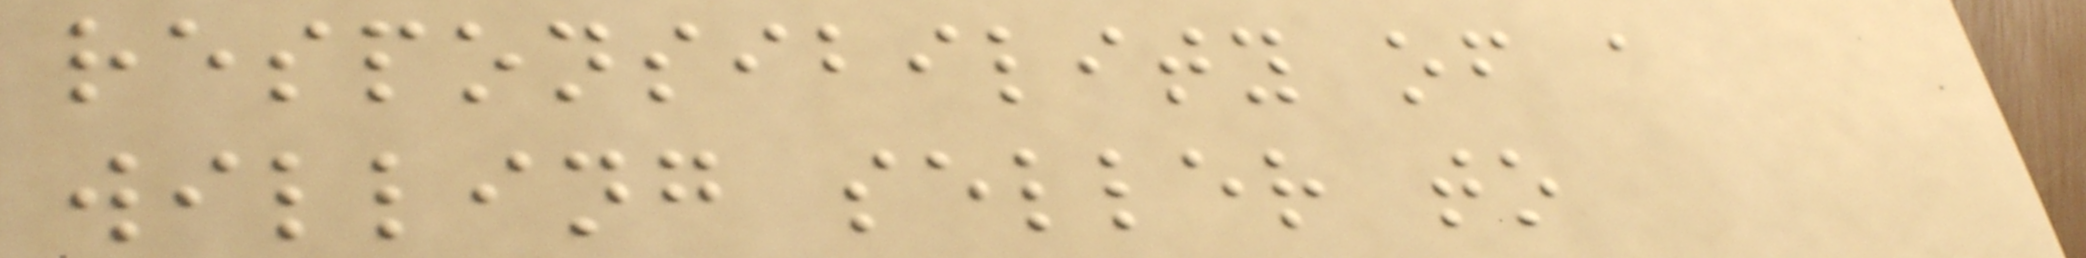responsibility of a
willing seller to
